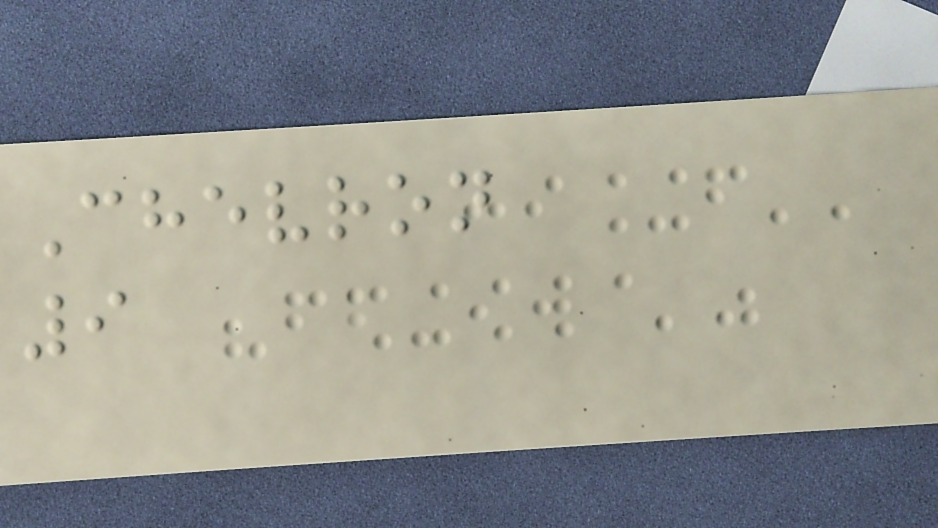Chevron
9
